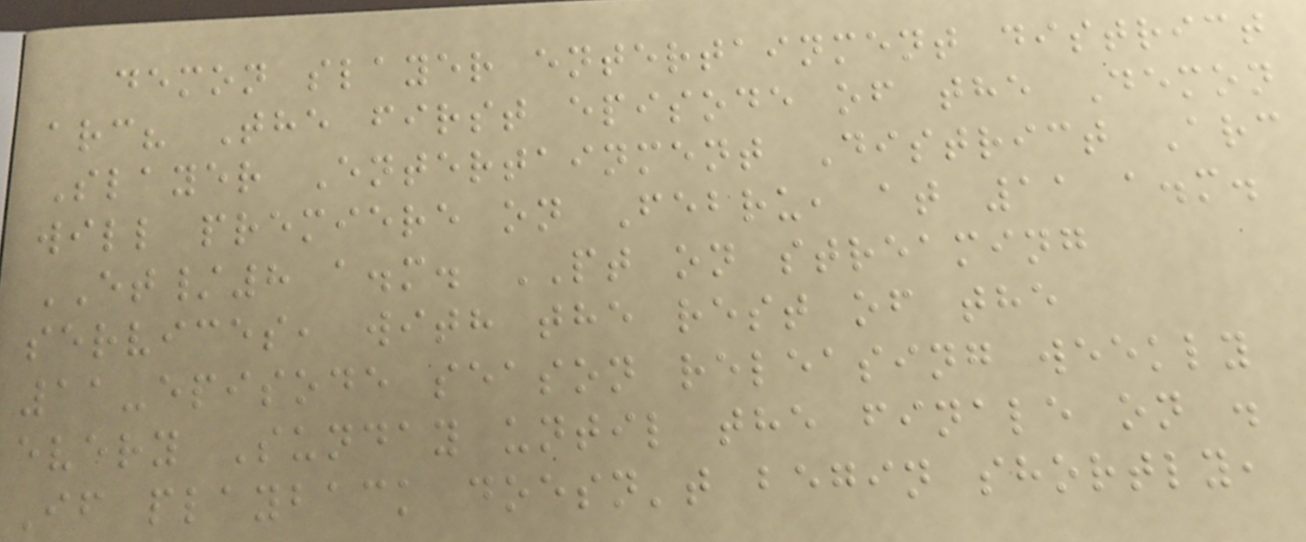demon slayer entertainment district
arc? The first episode of the Demon
Slayer Entertainment District Arc
will premiere on Febru, at 11 a.m.
ET/8 a.m. PT on streaming
services, with the rest of the
11-episode season releasing weekly
every Sunday until the finale on .
If playback doesn't begin shortly,
